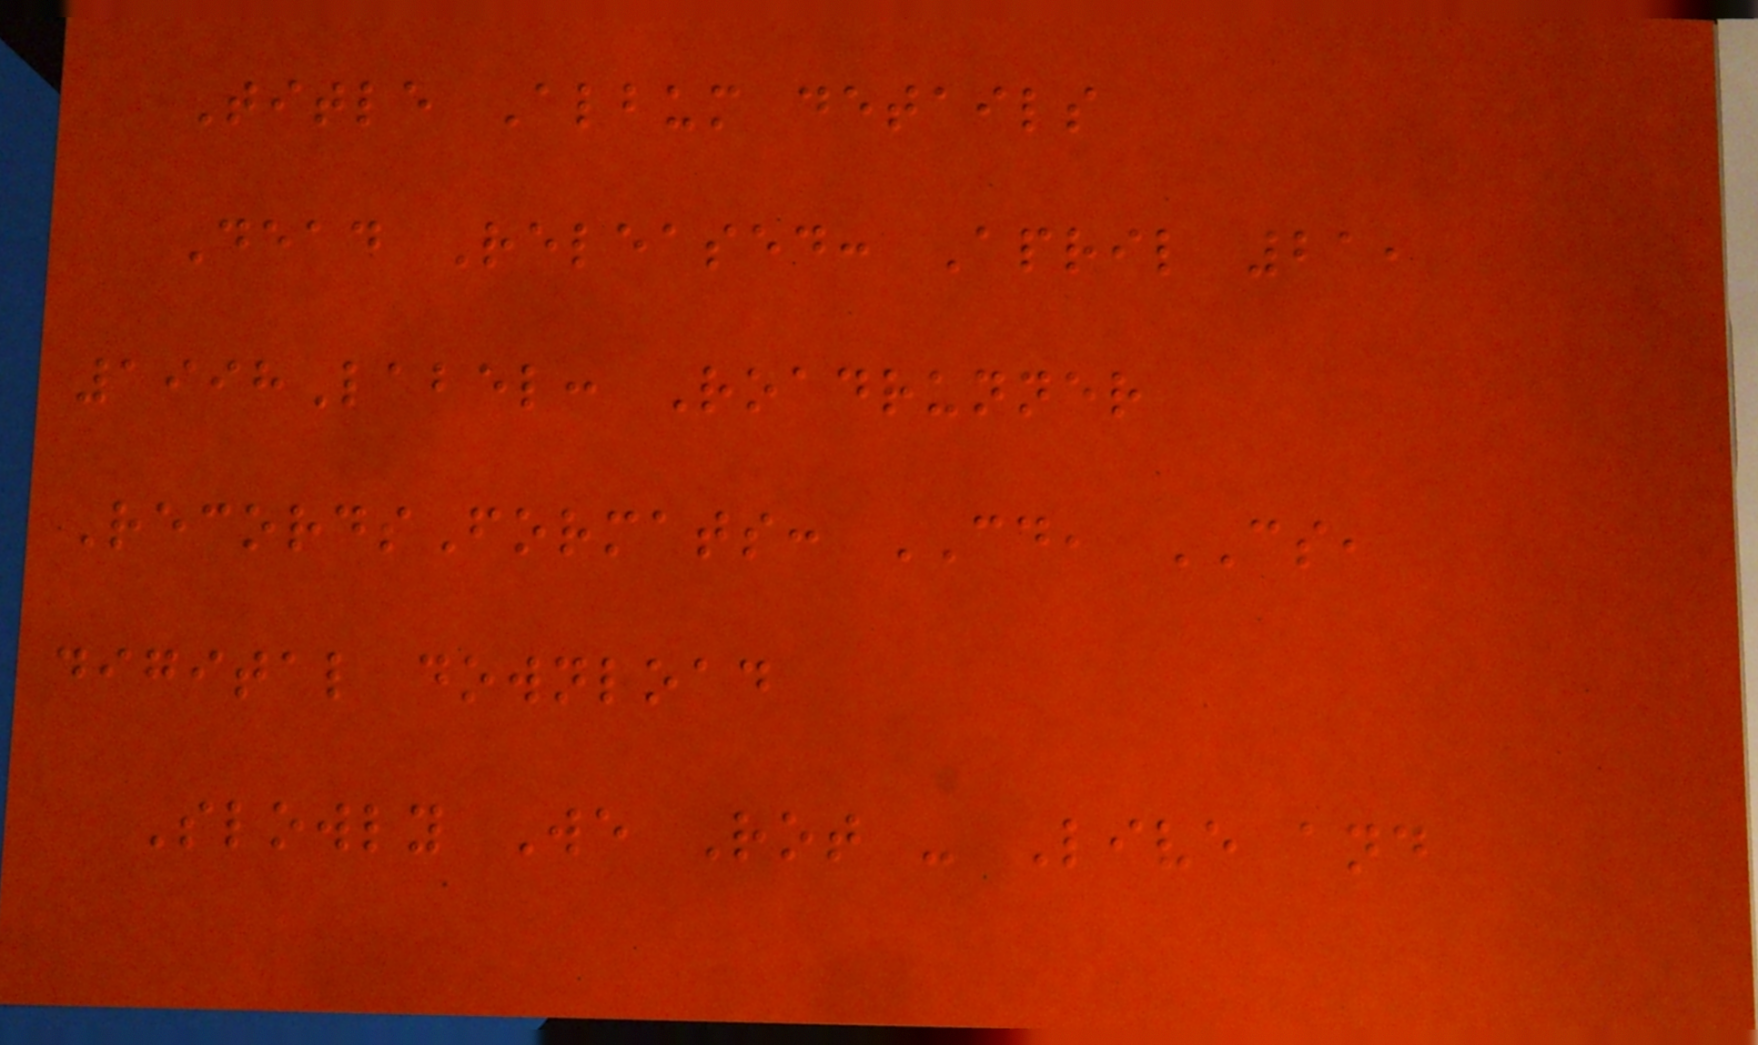Title Album details
Dead Released: April 21,
1998Label: Roadrunner
RecordsFormats: CD, CS,
digital download
Slowly We Rot - Live and
